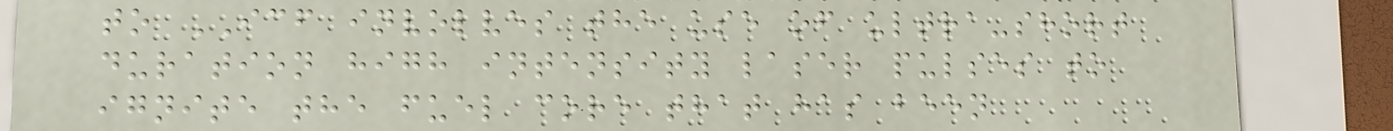to ICF involves the use of ultra-short
duration high intensity laser pulses to
ignite the fuel core that has been
